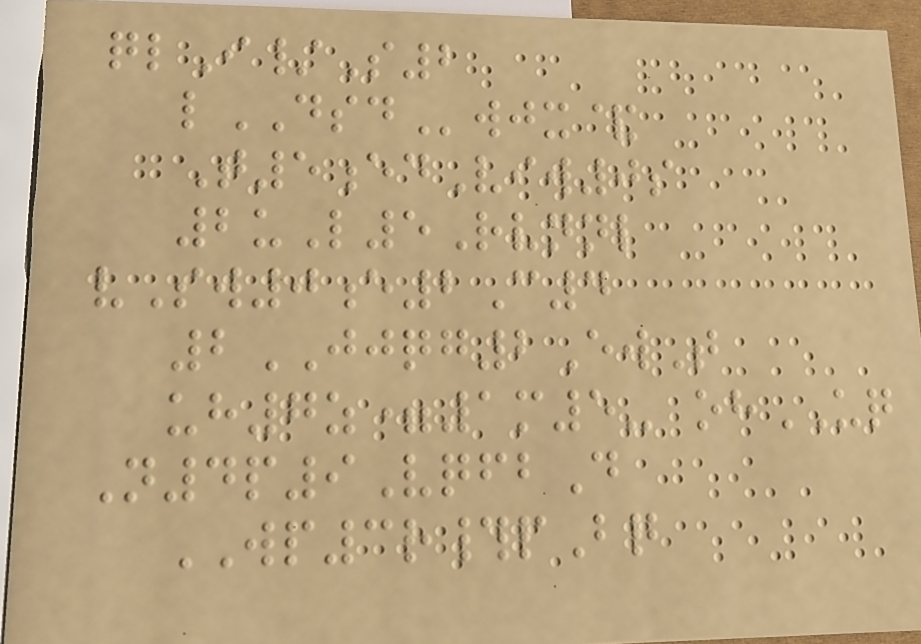qlI/S2
lDSDwjx&
T5edViw0s
2uL5Rvnnl
vSw0e2C4
2JJQG2EwT
uh7z=1m5- ohUQ
N4p9VqfbD
WP3r#pBq
